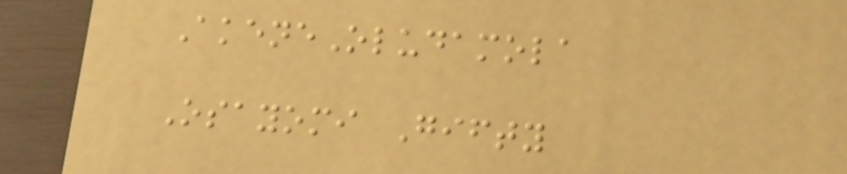AkeneOludamola
Osayomi Gifty
